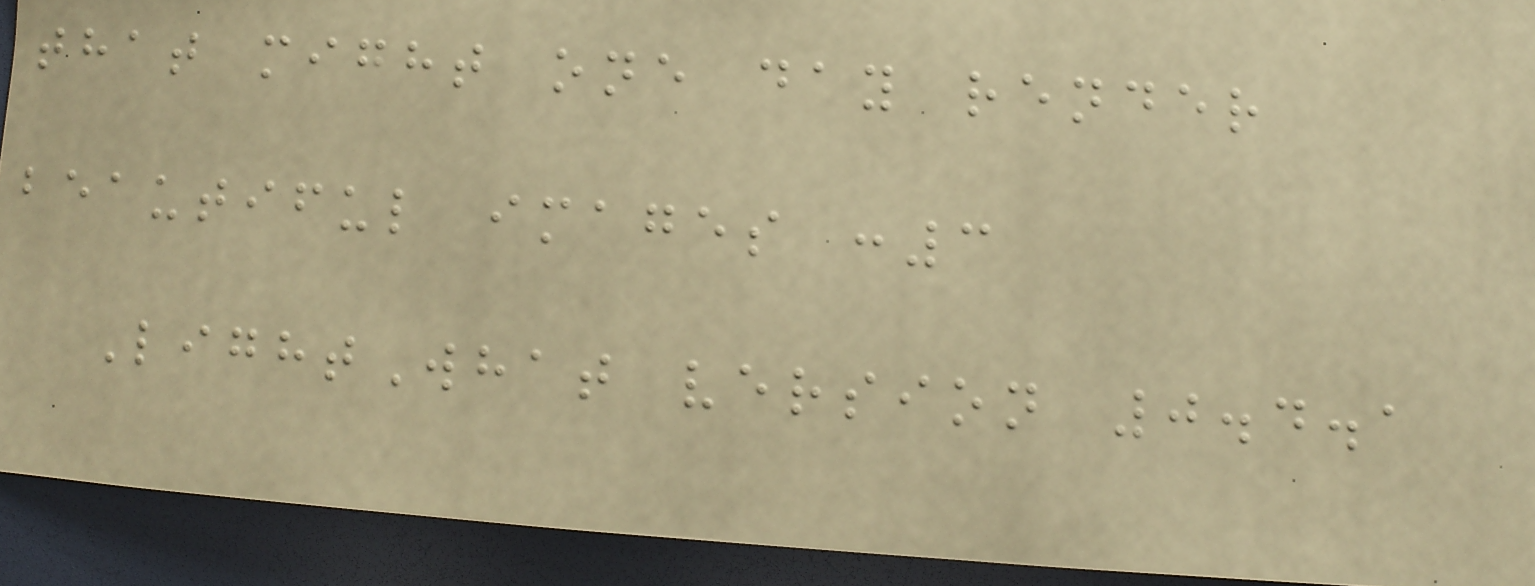that might one day render
beautiful images :3
LightWhat version 0.4.1
